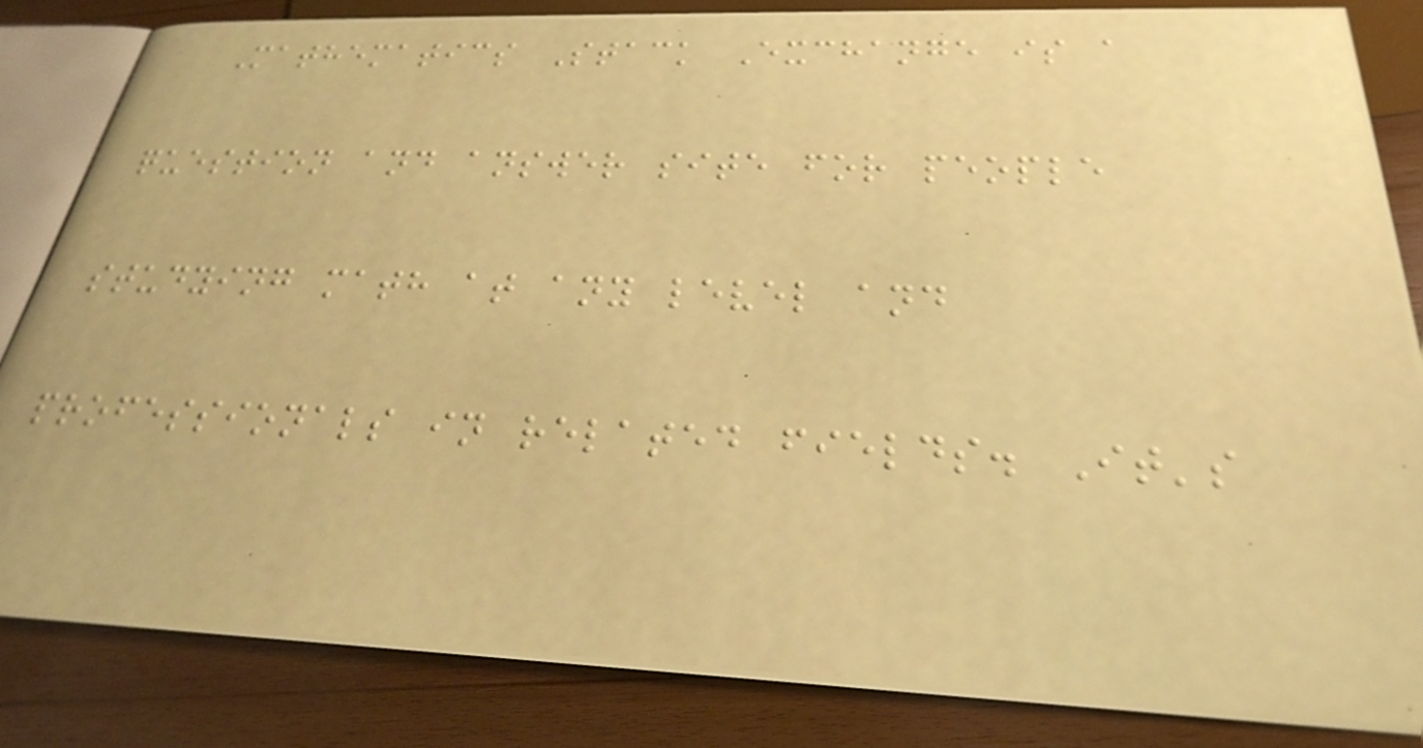Mathematics Stack Exchange is a
question and answer site for people
studying math at any level and
professionals in related fields. It's
